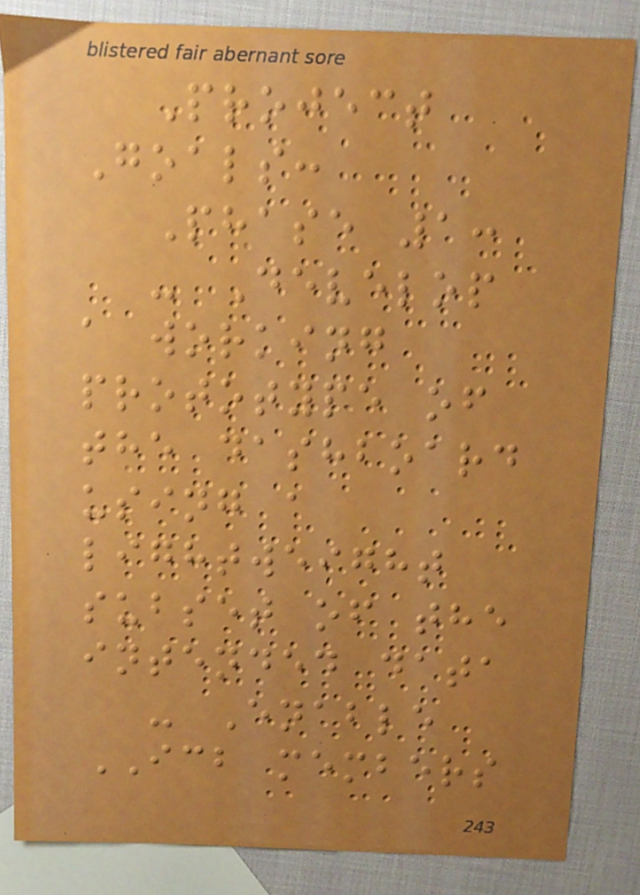Project
Goals:
Phase 1:
- Develop
a working
prototype of
the dashboard
using a
lightweight
subset of the
intended data
- Enable
ICB members
